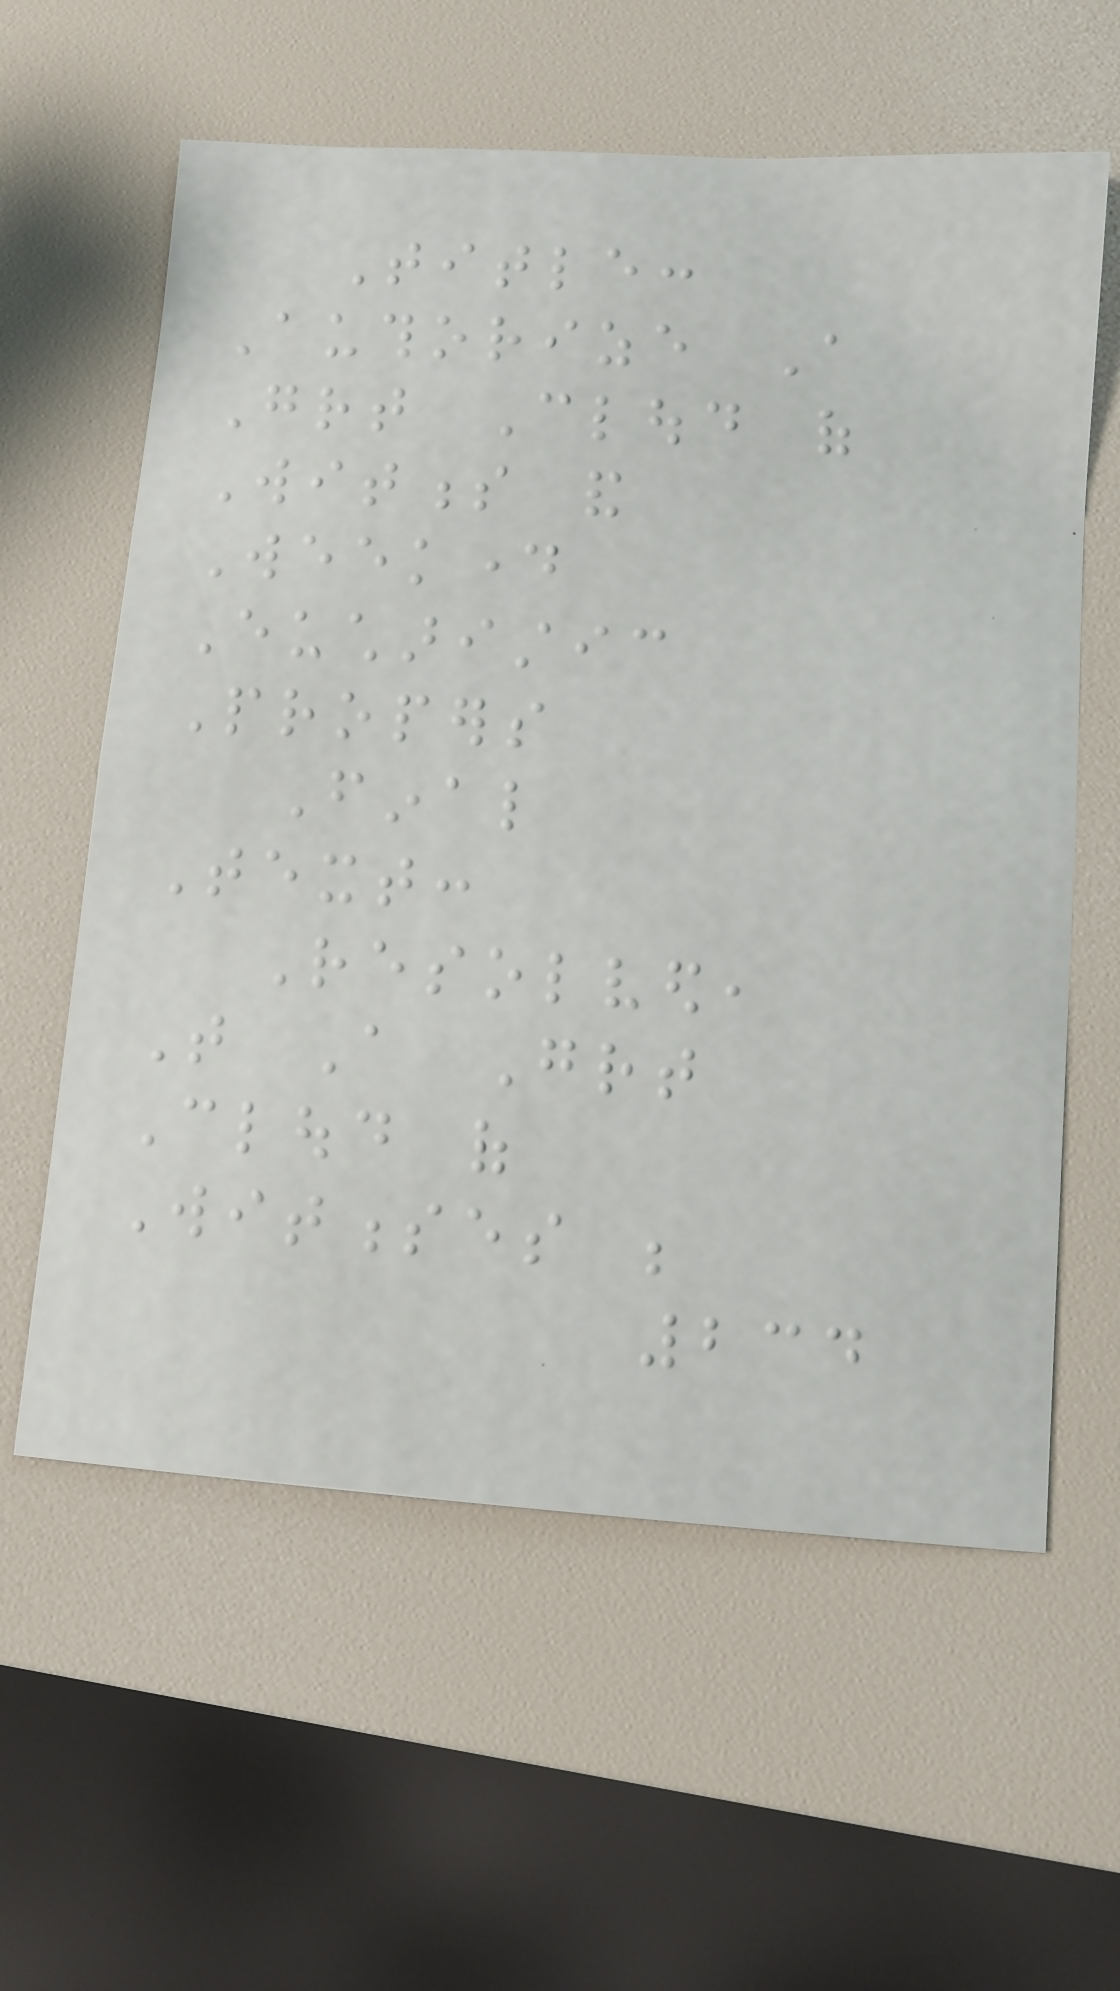Title:
Authorize A
Great Cloud of
Witness and
Weekday
Eucharistic
Propers
Final
Text:
Resolved,
That A Great
Cloud of
Witnesses be
234
